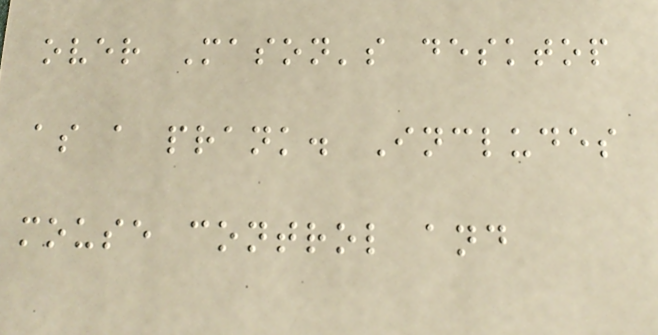over Mason's desktop
as a prank. Includes
mouse control and
